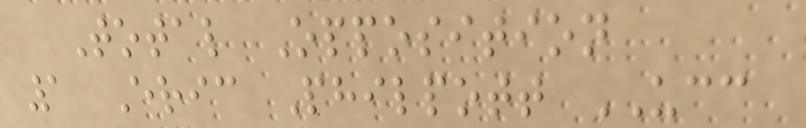Total Opposition
1 Eric Philpott UCC
